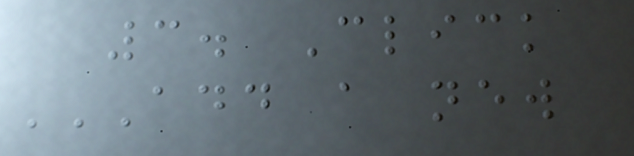3. Click
ADD A NEW
